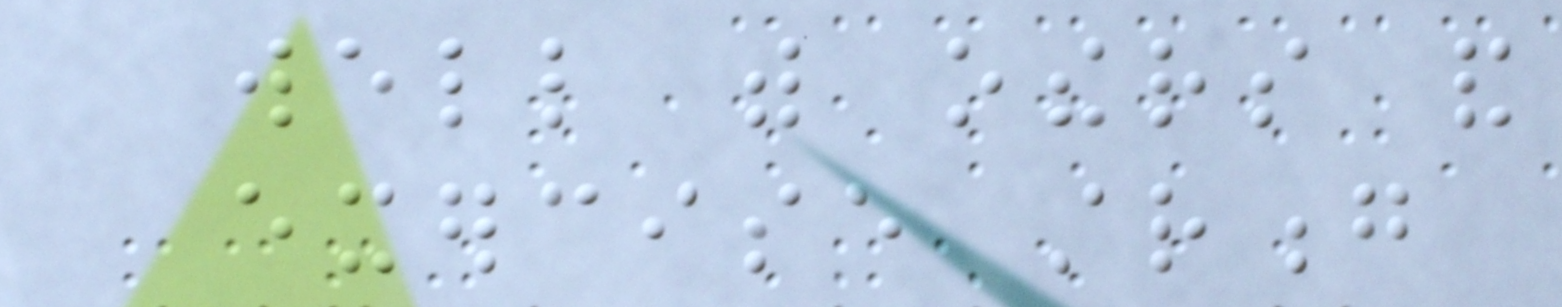well with others and
exercise strong
